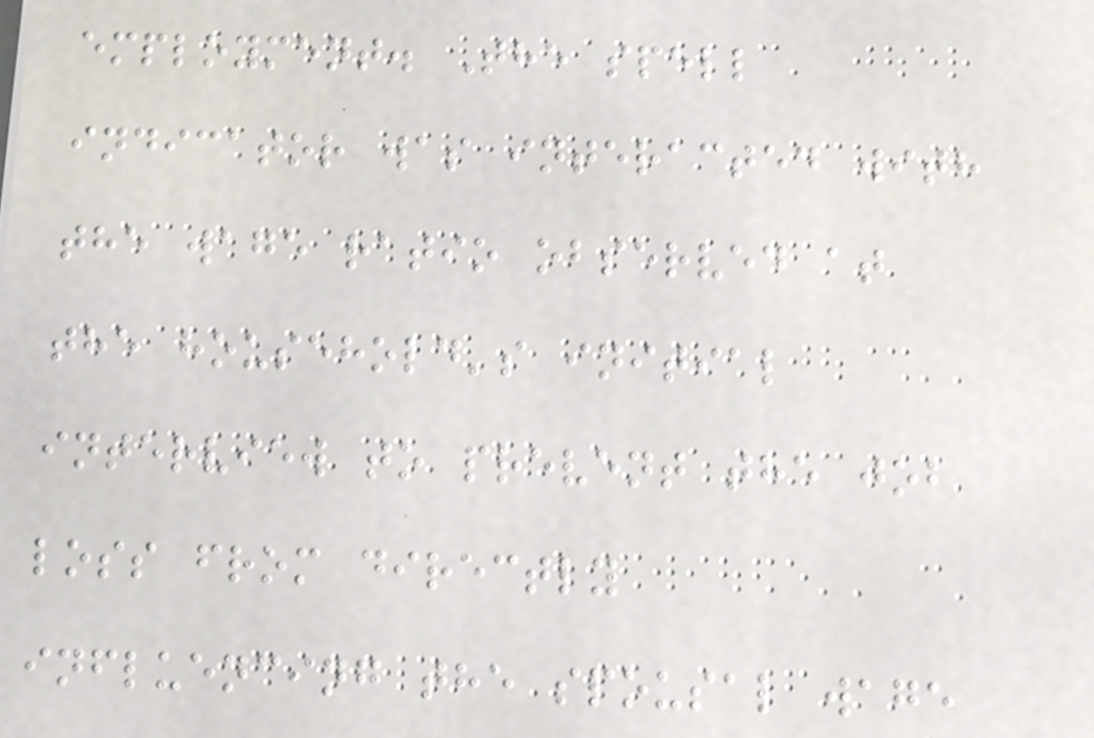employment. The spell
indicator was interacted with
the wage ratio observed at
the household's initial
interview to prevent the job
loss from directly
influencing the spousal wage
